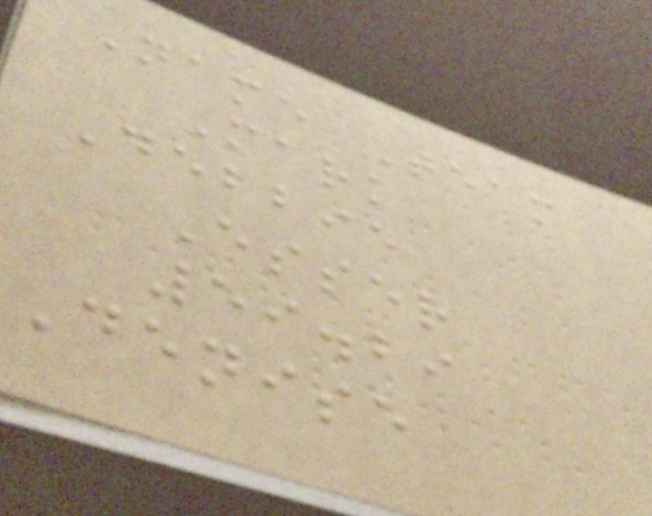Name Team
Mark
Debbie
Esser
59.29
Denise
